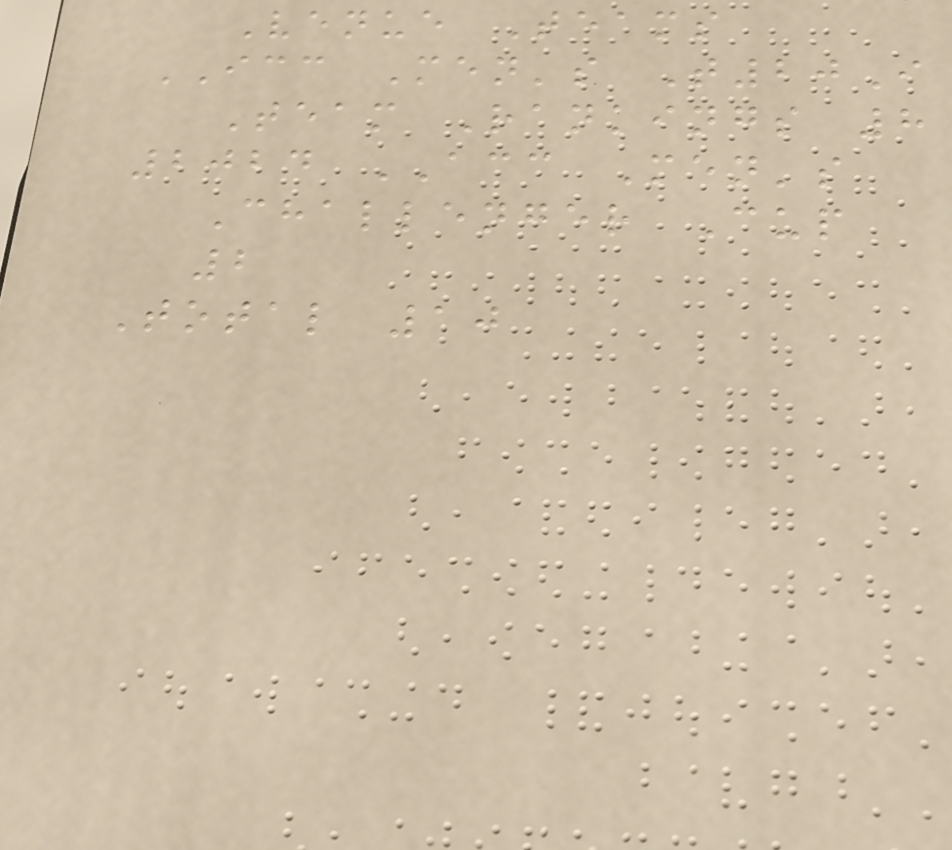Venue Teams
ICC Men's T20I
Team Rankings 8
2024 ACC Men's
Challenger Cup
2
Total 10
